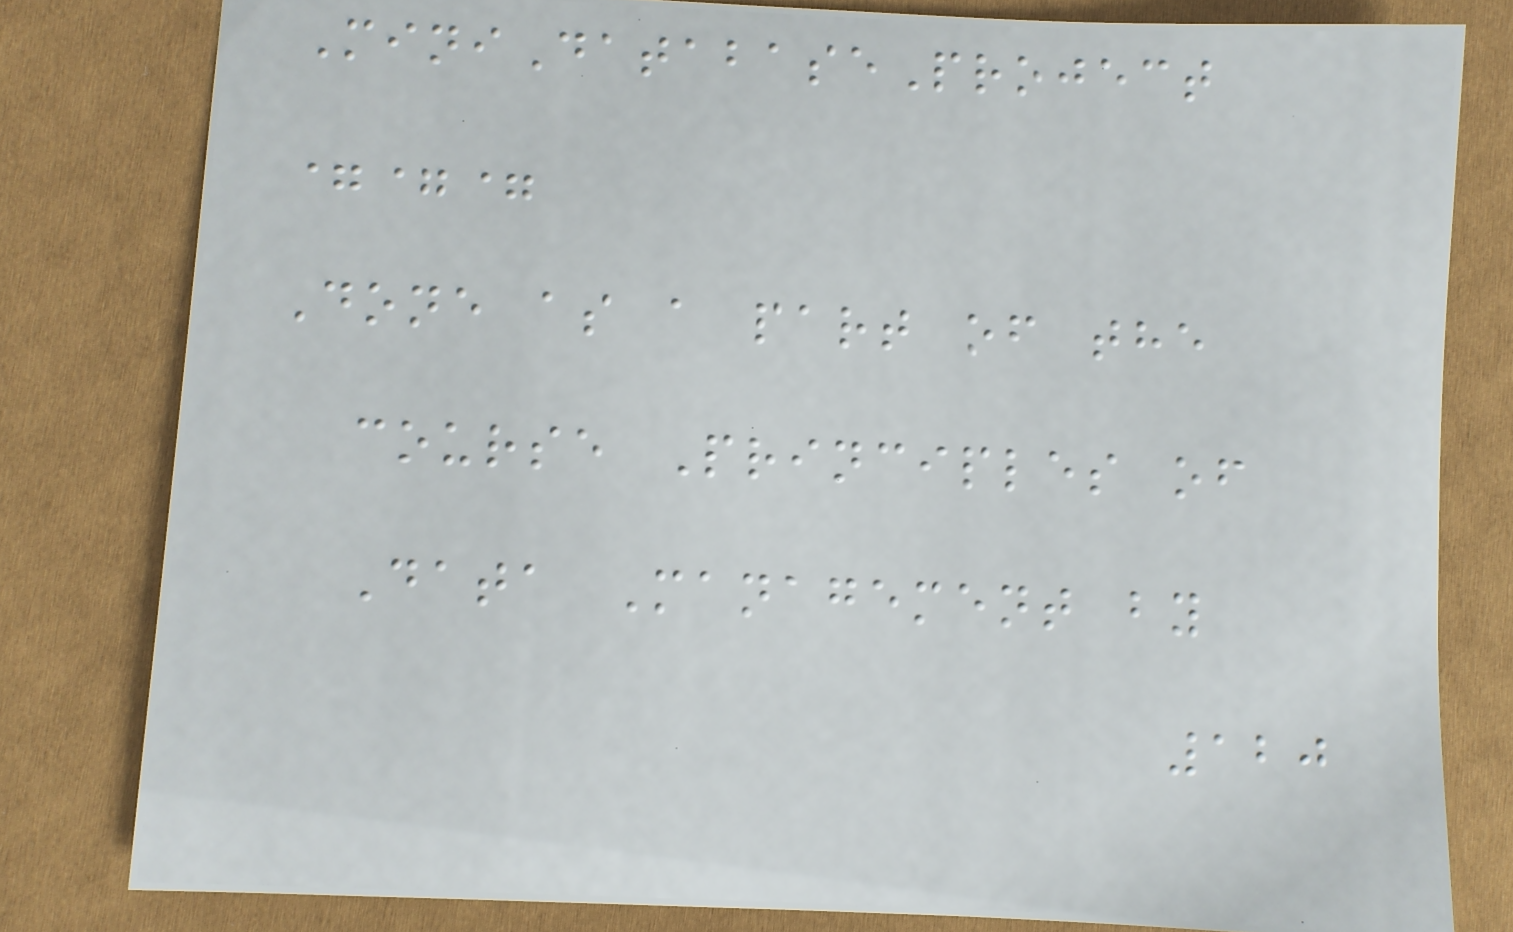MiniDatabaseProject
===
Done as a part of the
course Principles of
Data Management by
120
